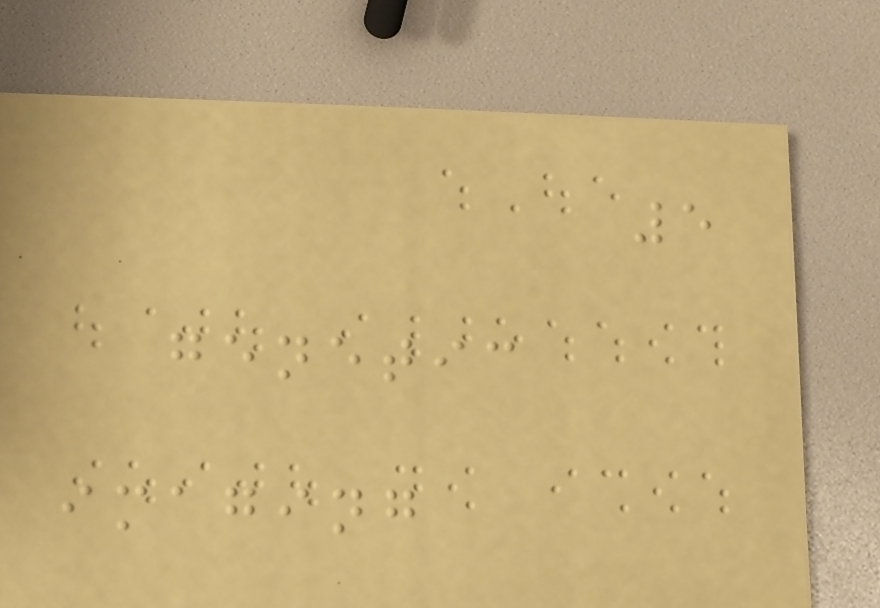5
genetic
imaging
